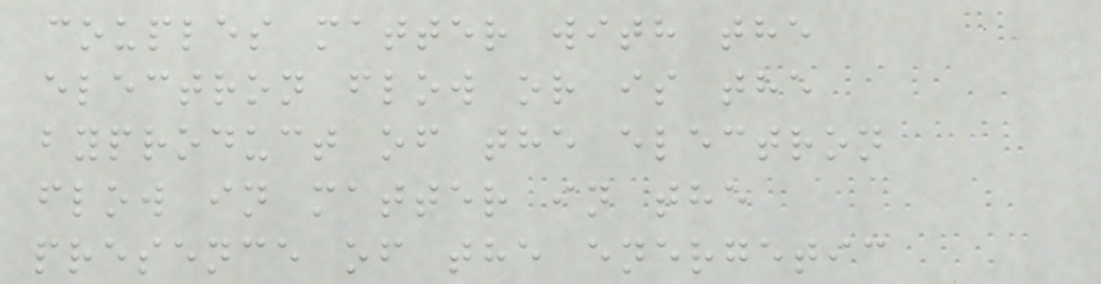couples matter with the
electron flow or is the
byproduct of the electron
flow in matter in the
presence of the energetic
